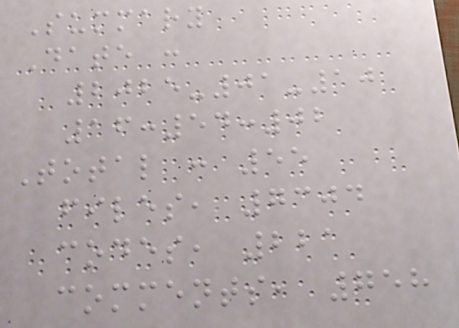Summary
Date :
2025-01-10
16:54:02
Total : 55
files, 7304
codes, 221
comments, 758
